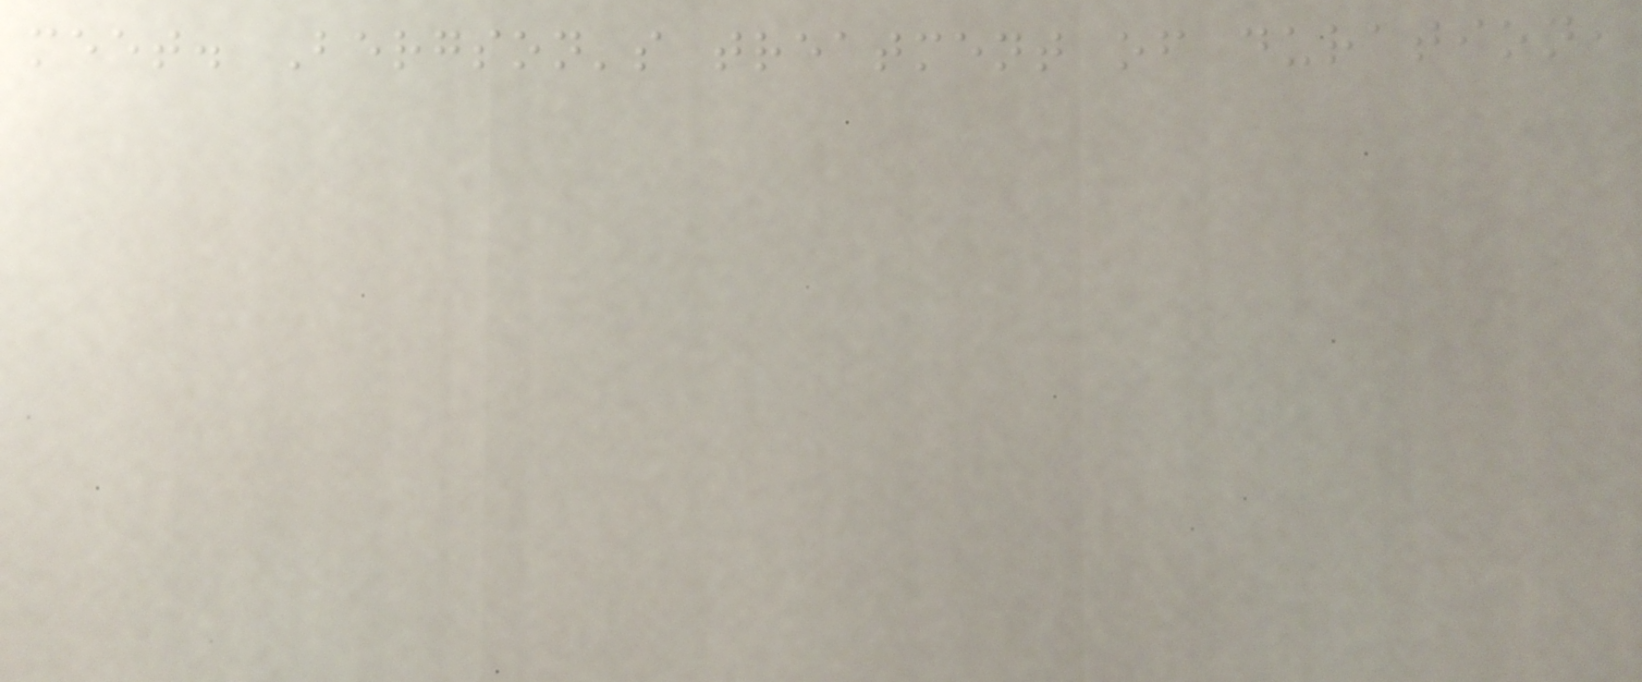meet. Bergson's treatment of duration,
